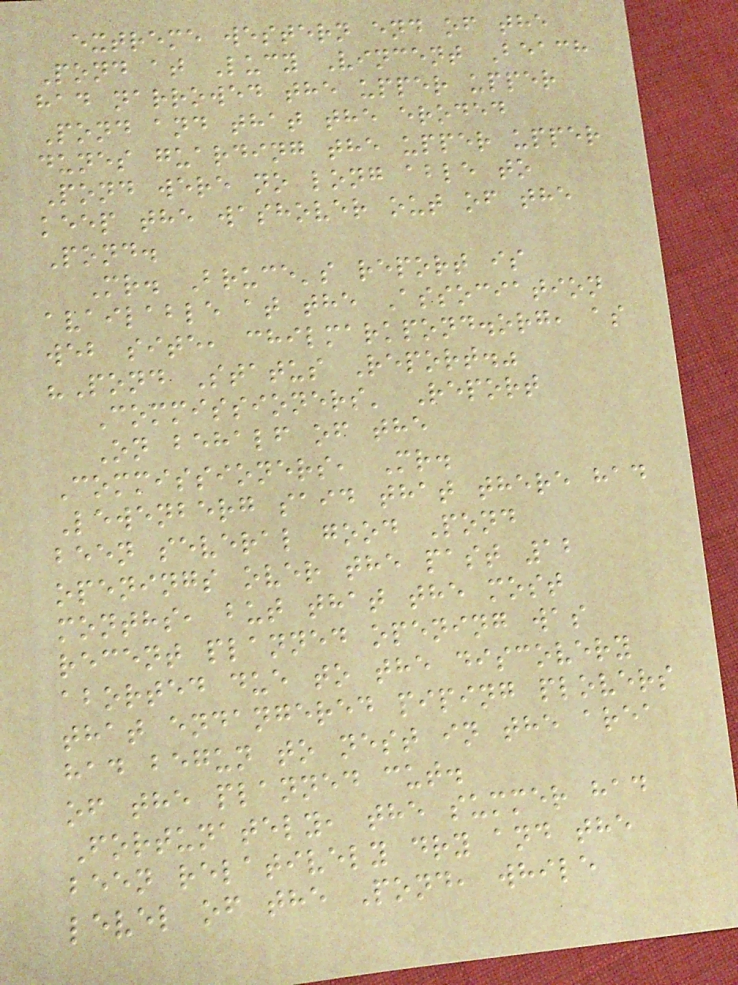extreme western end of the
Pond at Lucy Vincent Beach
had narrowed the upper upper
Pond and that the eroded
dunes guarding the upper upper
Pond were no long able to
keep the washover out of the
Pond.
Mr. Bruce's report is
available at the Association
web site, chilmarkpond.org, as
"Pond Status Report."
Commissioners' Report
On behalf of the
Commissioners, Mr.
Lewenberg said that there had
been several good Pond
openings over the past 12
months, but that the most
recent planned opening was
aborted due to the discovery
that endangered piping plovers
had begun to nest in the area
of the planned cut.
Fortunately, the summer had
been relatively dry and the
level of the Pond, while
